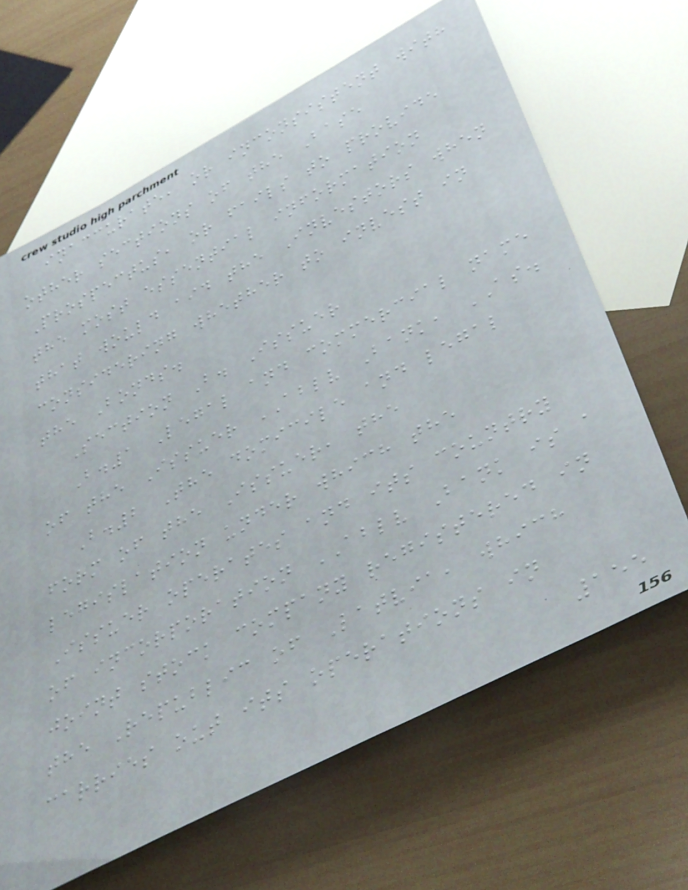inaccurate, or inconsistent with
other sections of the Base
Prospectus, or fails to provide
the most essential information
that would aid the Investors when
considering whether to invest in
the Bonds.
Section B. Issuer
B.1 Legal and commercial name
of the Issuer ABLV Bank, AS.
B.2 The domicile and legal
form of the Issuer, the
legislation under which the
Issuer operates and its country
of incorporation ABLV Bank is a
joint stock company registered in
the Republic of Latvia, which
carries out its operations in
155
